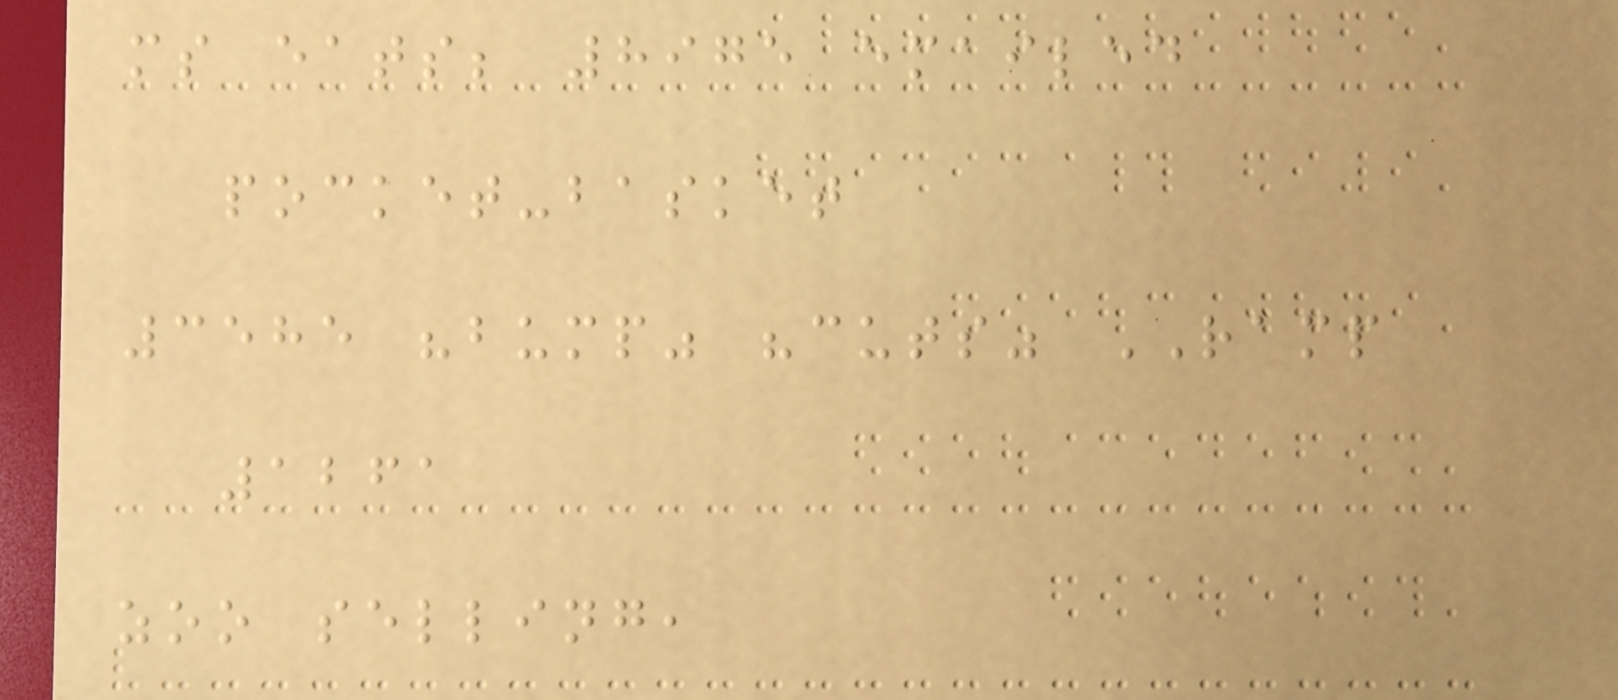ms eats; 8975 emailed
pocket-basket
3585 "bump" "cuts" RAMP
1261
zoo selling,
